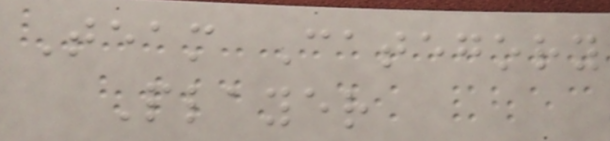Team Category
Player
